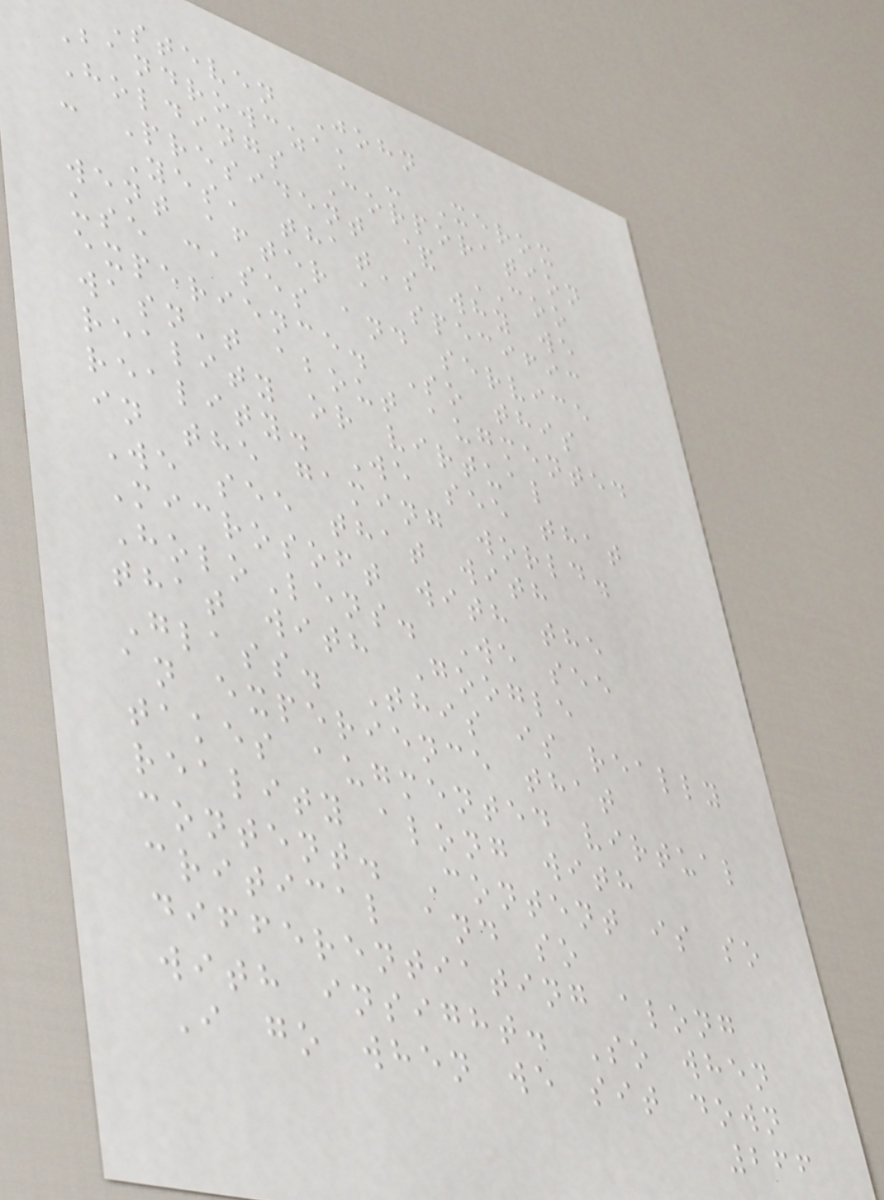Steven John
Bandrowczak - Xerox
Holdings Corporation
- President & COO
Yes, that's why we
went after a specific
use cases and service
experience. So this
wasn't about augmented
reality or virtual
reality. We see that
in the gaming world.
We see that with
Microsoft with the
HoloLens. We see
that with Google
Glass. This is really
an experience that
takes augmented virtual
reality along with
content. Content is so
critical and so
differentiating along
with insight. So when
I go when we sit down
266
